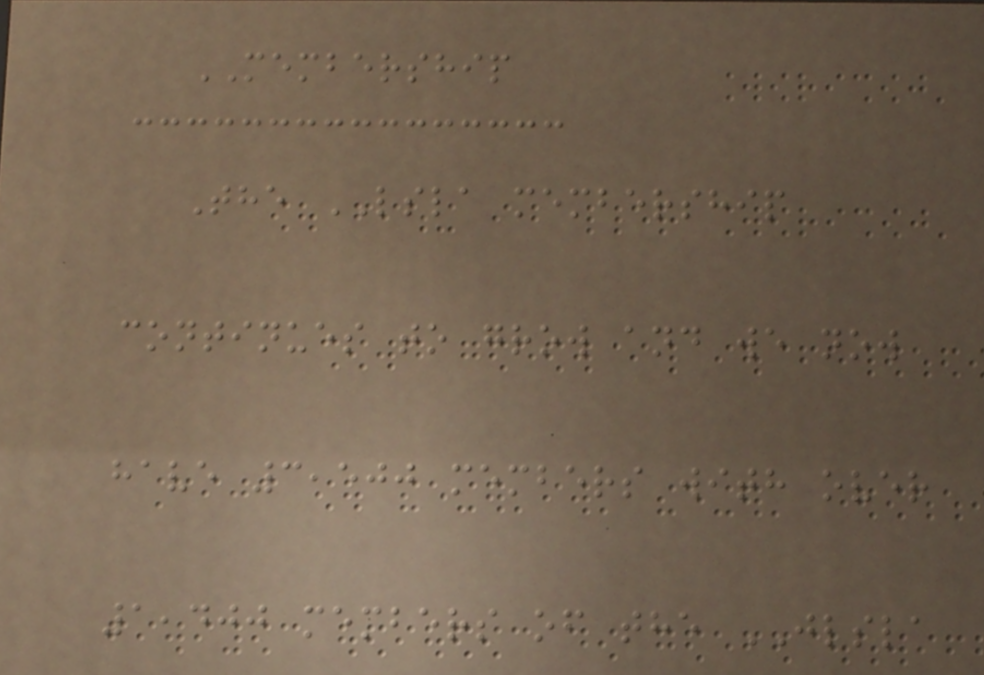MEMBERSHIP
The LSLA membership
continues to grow and we now
have 3,500 members with over
1,400 members of the JLSLA
